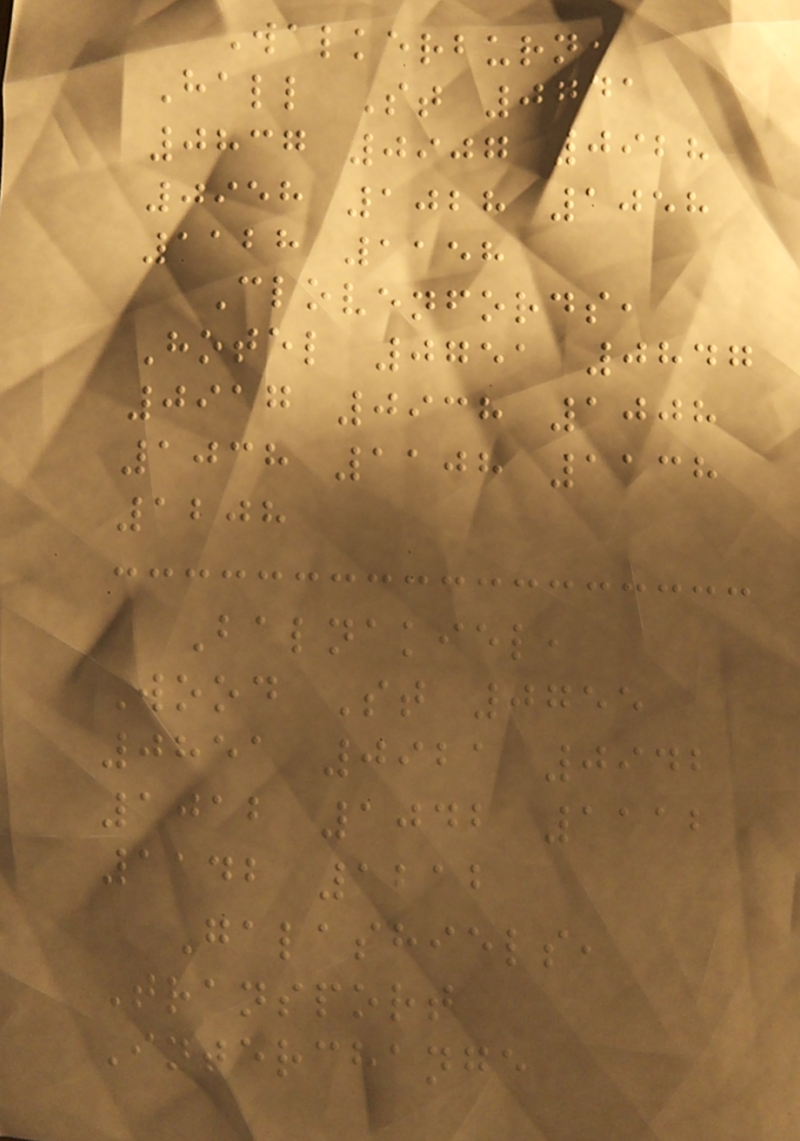Walkerburn,
Hall St 0741
0837 0907 0928
0958 1028 1058
1128 1158
Clovenfords,
Hotel 0751 0847
0917 0938 1008
1038 1108 1138
1208
Balnakiel,
Wood St 0755
0851 0921 0942
1012 1042 1112
1142 1212
Galashiels,
Transport
Interchange
